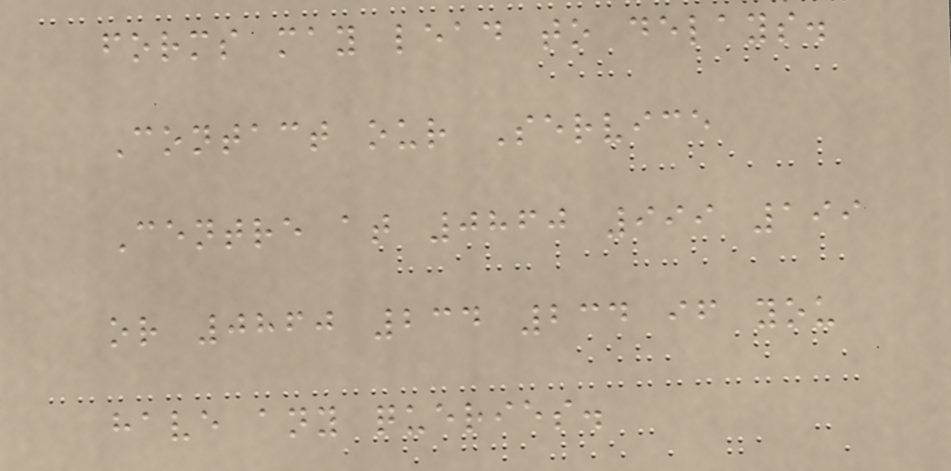forms may lead to delays.
Contact our Service
Centre at 0860 999 199
or 0860 234 234 if you
have any queries.
